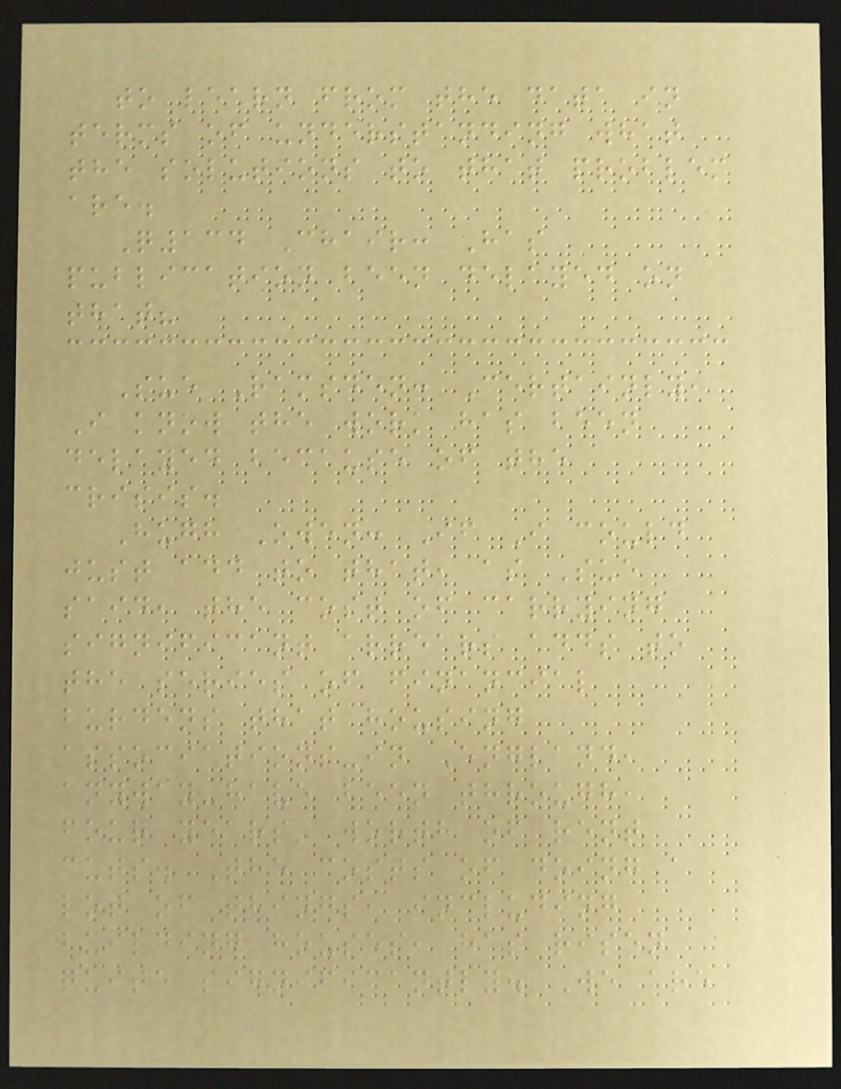to learn from the data in
terms of understanding what
the solutions to that problem
are.
Q134 Chair: Has
publication been delayed on
that?
Sue Ramsden: Certainly,
I know the work has been
delayed because of the
crisis.
Hugh Owen: If I could
just add to that, as Sue
said, the cost of carrying
significant arrears adds to
the series of financial
burdens that housing
associations-in England,
anyway-have been through,
four years' worth of rent
cuts. The costs of doing a
lot of things, including
building houses, has risen
quite significantly. We are
